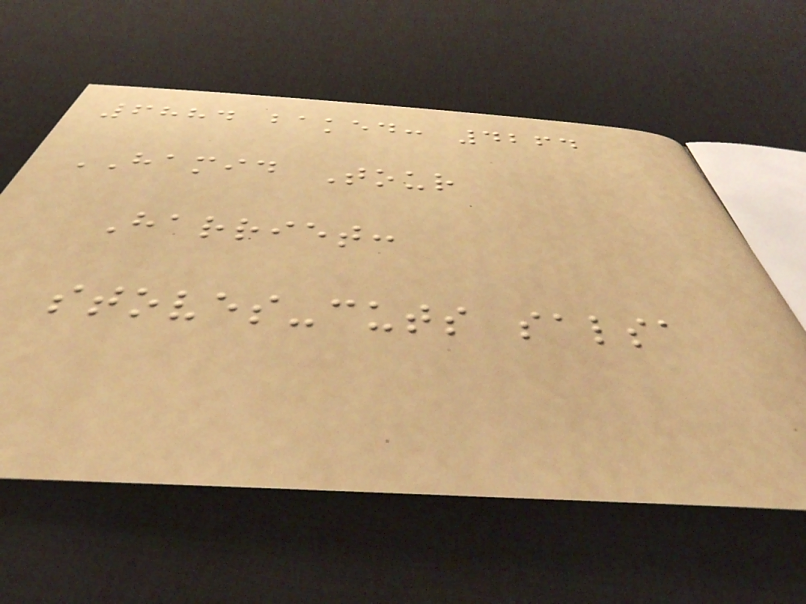6884 baked: 4264
HAMID Tour
Harriet:
stoves-cuts salsa
